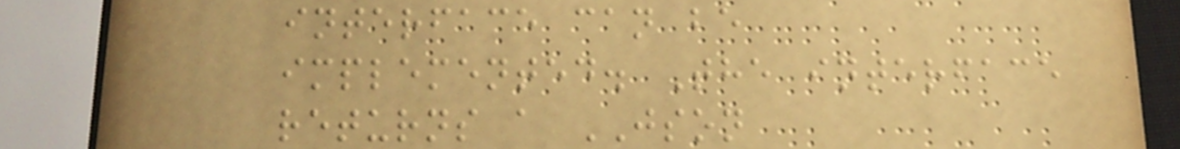interface can be
implemented. The interface
returns a JSON
